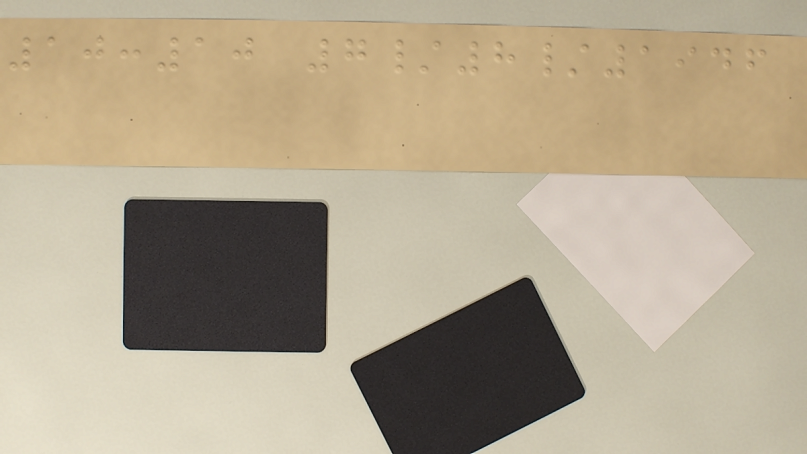10:10 7/8/1946
